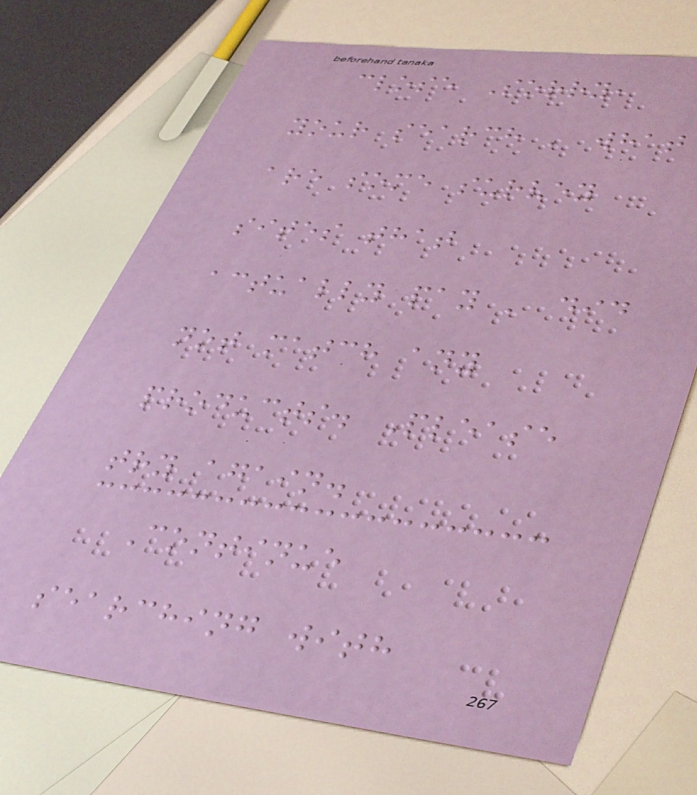close Sorry,
your search ' what
are some survey
sites that
actually pay ' did
not match any
products. Please
try again.
Continue
searching with
